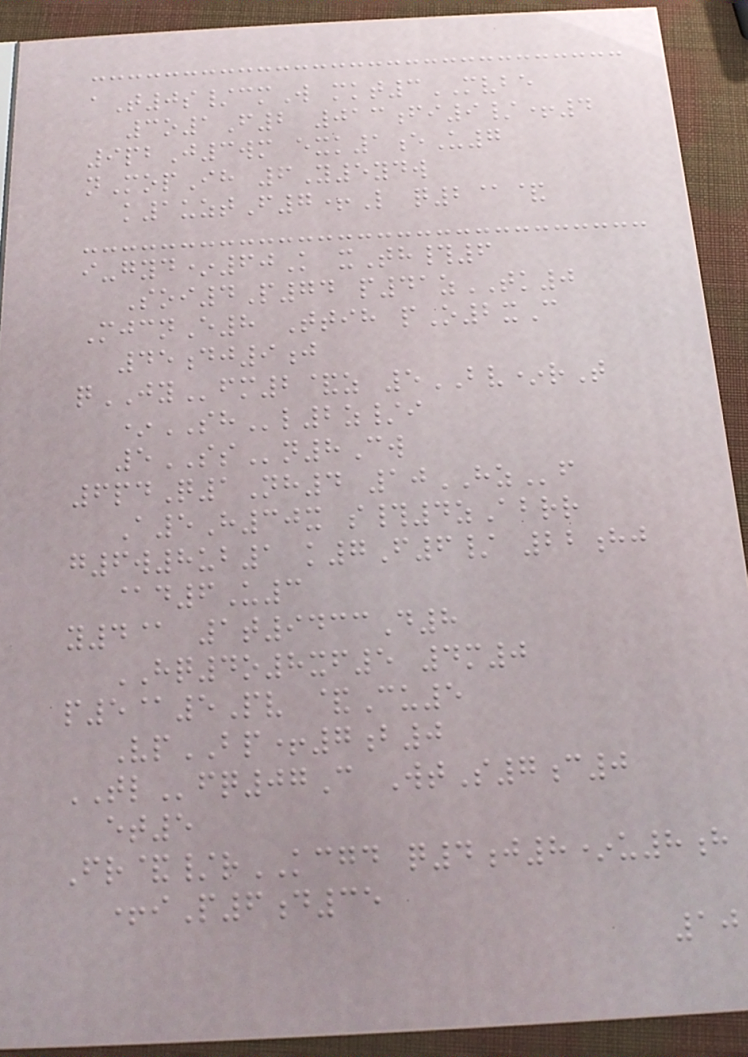aT0s/cmW mkt3MVBE
3o1F2 013fi9/+4
9pbJ3wm exk1eU7
nMopIh 6Y5ydw
k1uztF7+L q2@&
i-gyd*60K xTh#6
Soi4P74 p41zTK0
MjcnE8 Ttih pO2xC
45dj9j
qJYfm2&z 5BV*rT
*SHl2z/i
5SSn8Cw
6pdQ1Nh4 10HZf
A5H30x s#4zAbrr
g6w8ub1 k7F6/ 22hj
@d6U3
y4@ 1t9433D8
HQ4o8xf5 4m0
p5@5Pv &Cu5
VpBP+7b0
TLfq07C WtS7c0
et5
Fr&/rKCGD q4j8*u8h
+iP6d35
10
